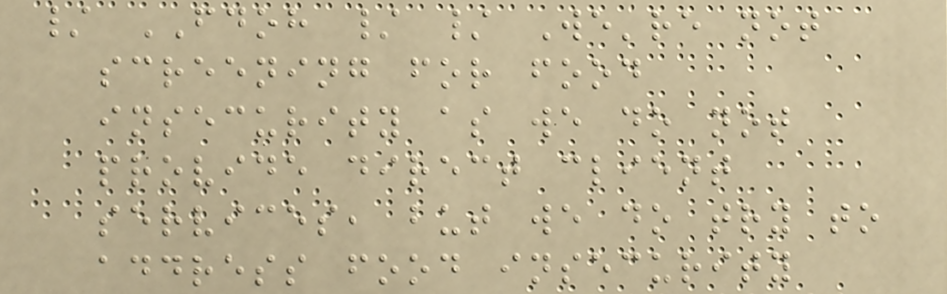/ FDOH / / We're not
screening for food
insecurity as we do not
provide direct client
services, but we do try to
address food insecurity
